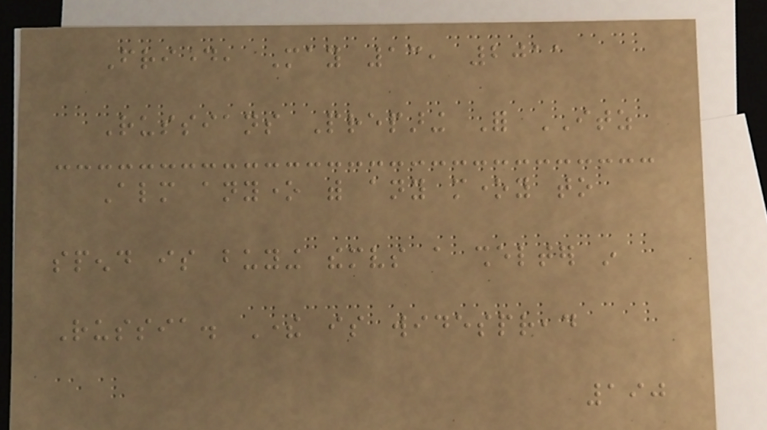Friday, May 13, 2011
Russians Preparing For ITZ
Almost anyone with any money to
spend is buying themselves a shelter in
Russia. There is widespread
190
